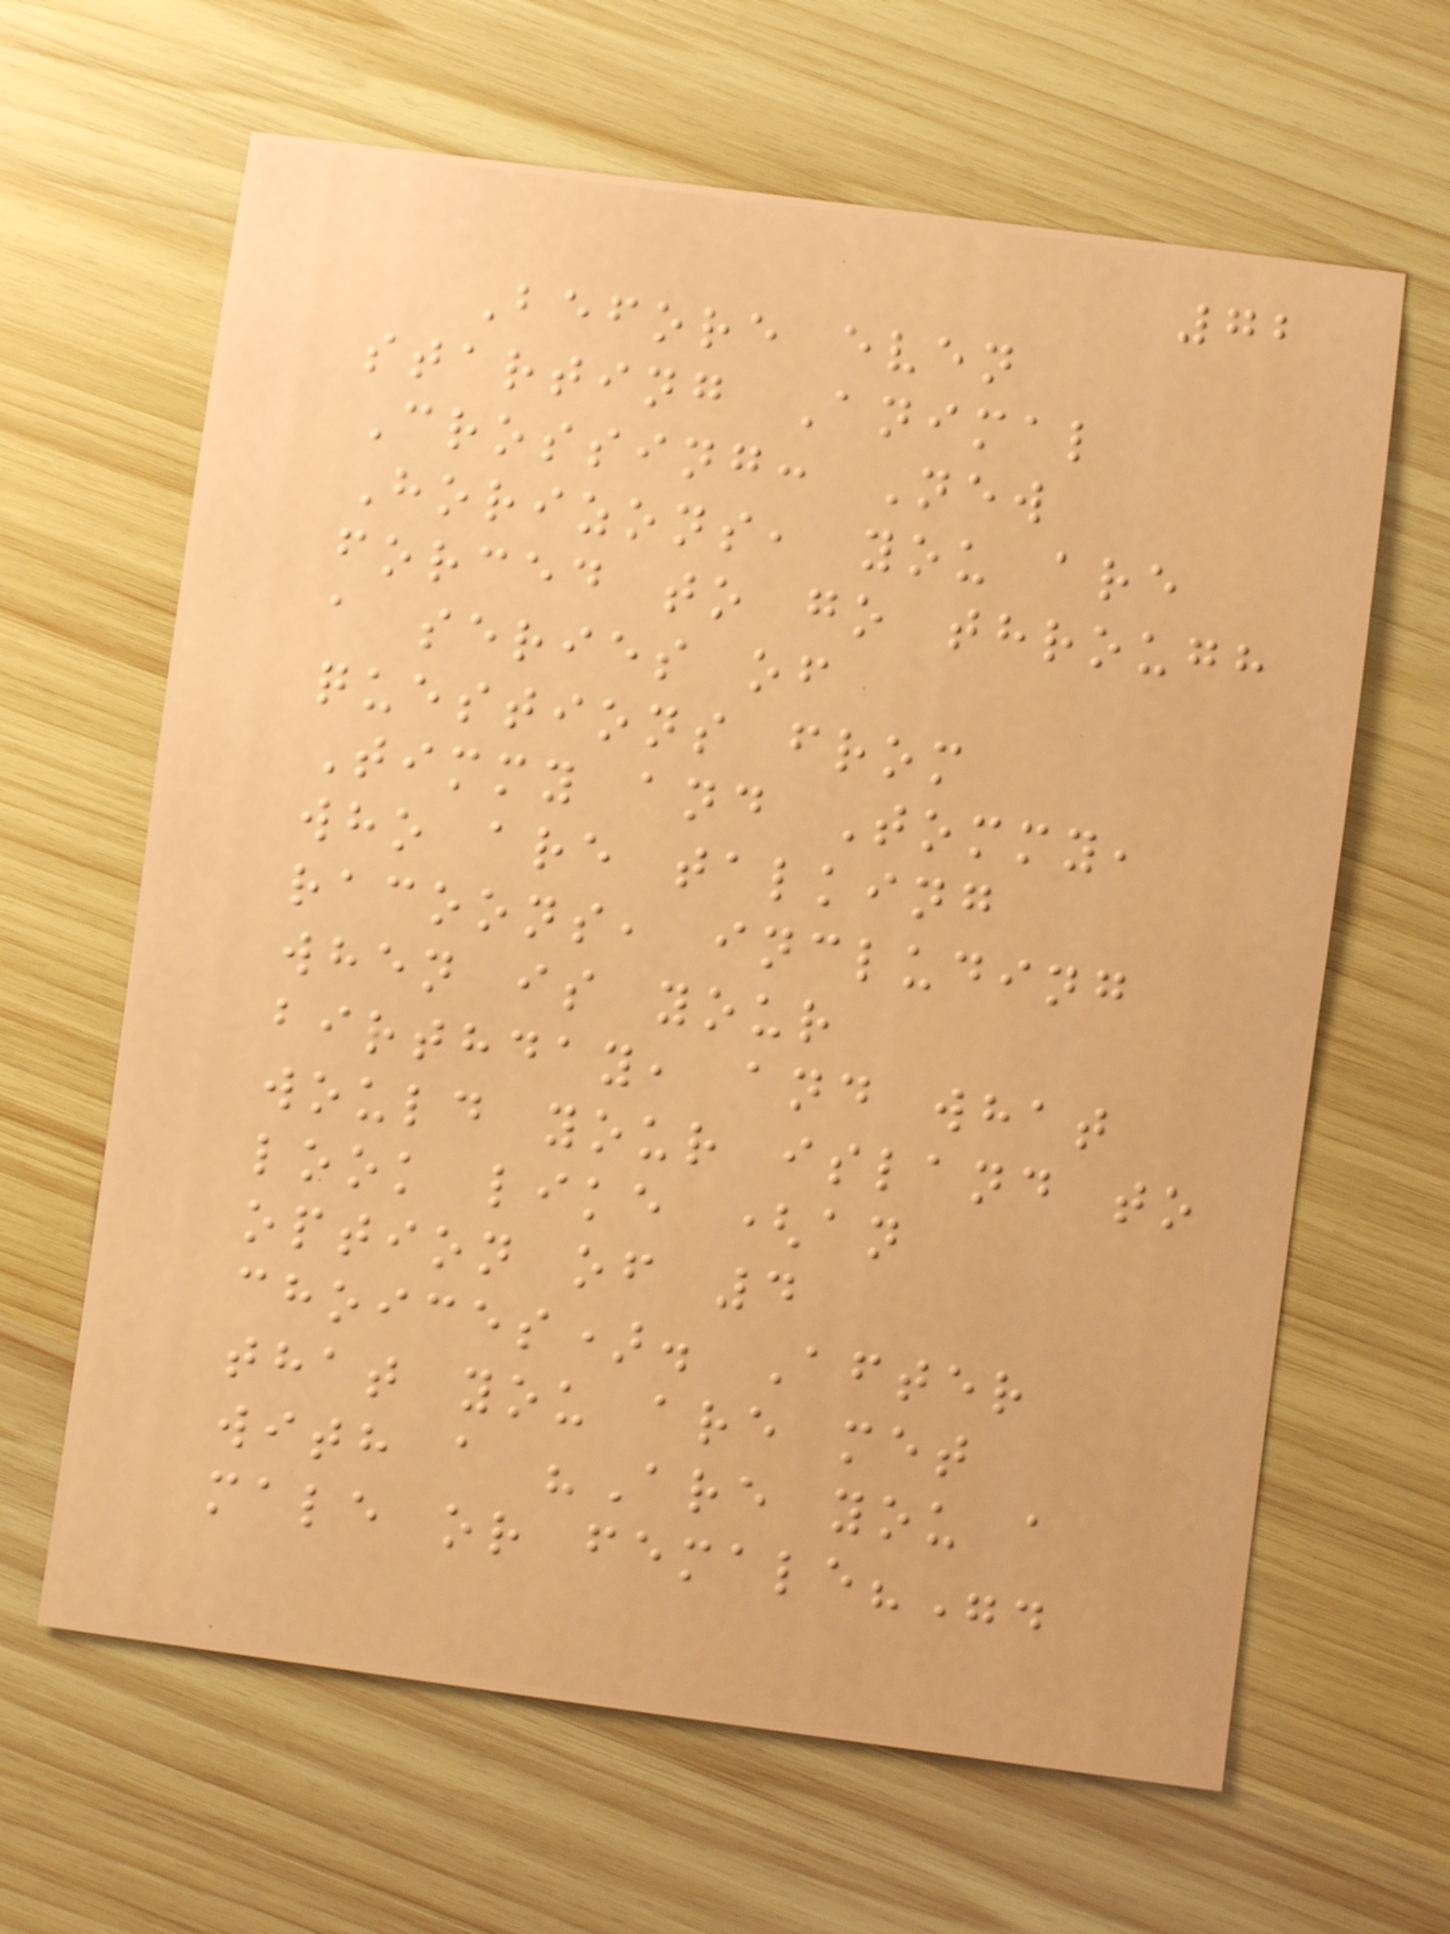72
Before even
starting Animal
Crossing: New
Horizons, you are
forced to go through
a series of
questions from
Timmy and Tommy,
who are talking
racoons, including
when is your
birthday, and what
would your island to
look like (an
option of 4
choices). After
that you are met
with a "Are you a
male or female?".
